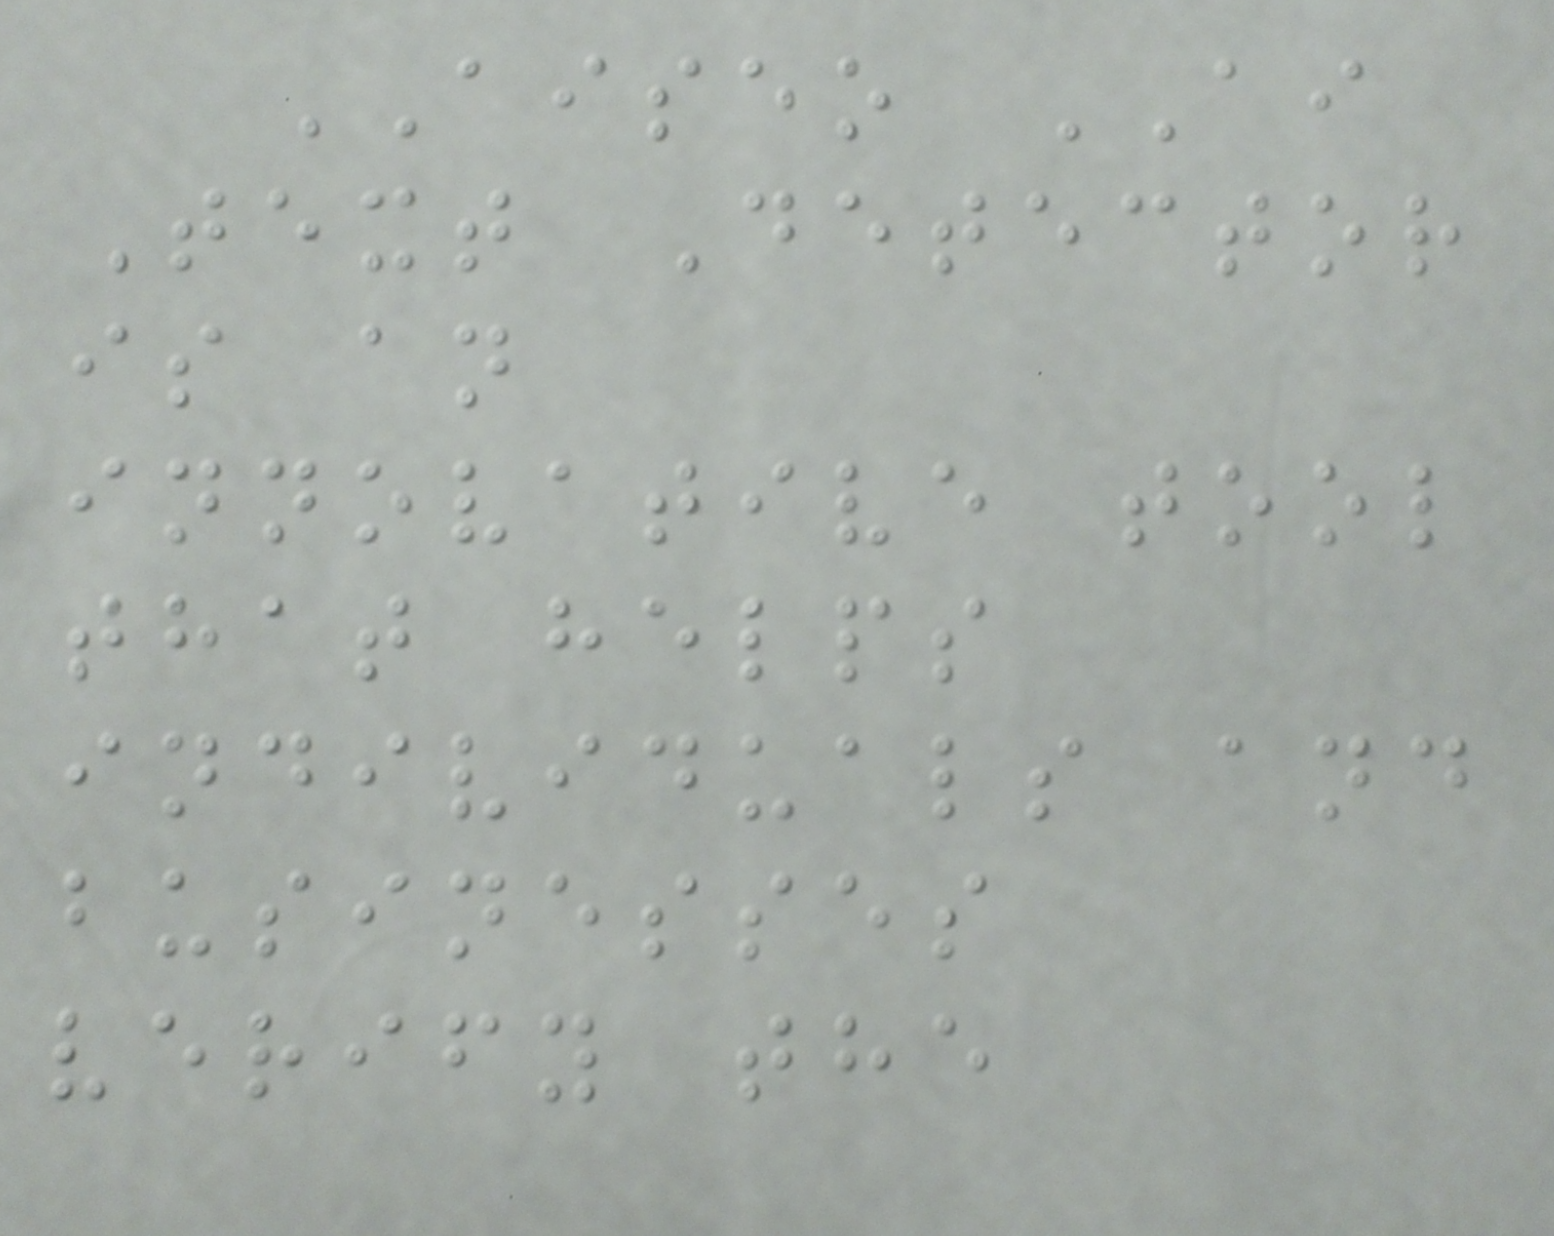AISEO AI
Text Detector
is an
innovative tool
that helps
individuals and
businesses
verify the
